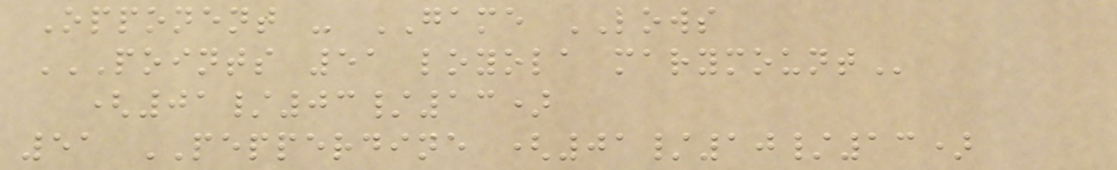Opponent - GAME LOWS
POINTS 51 LOYOLA MARYMOUNT
(01/03/13)
51 PEPPERDINE (01/10/13)
